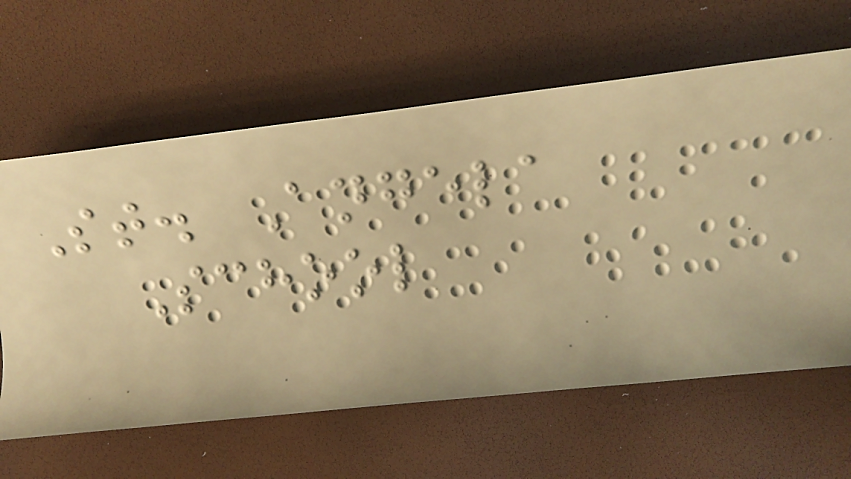St. Angela
School
